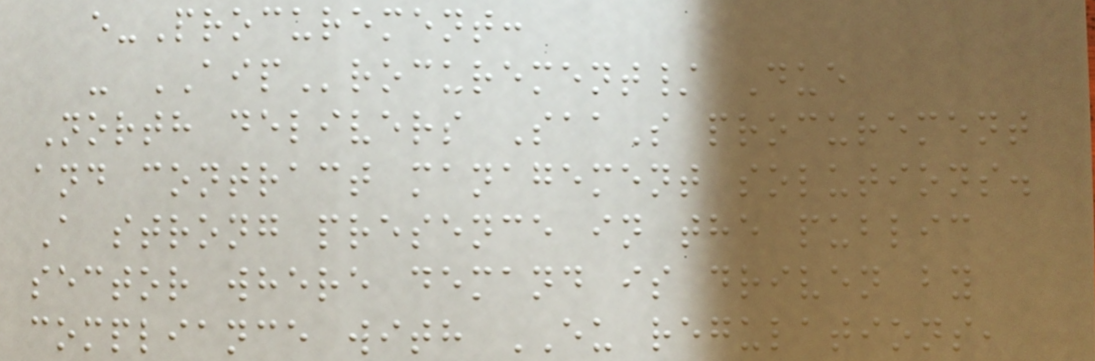e-Procurement:
- AIProcurement/ Due
North delivers SaaS procurement
and contract management solutions.
A strong presence in the public
sector where demand is driven by
compliance with EU regulations,
